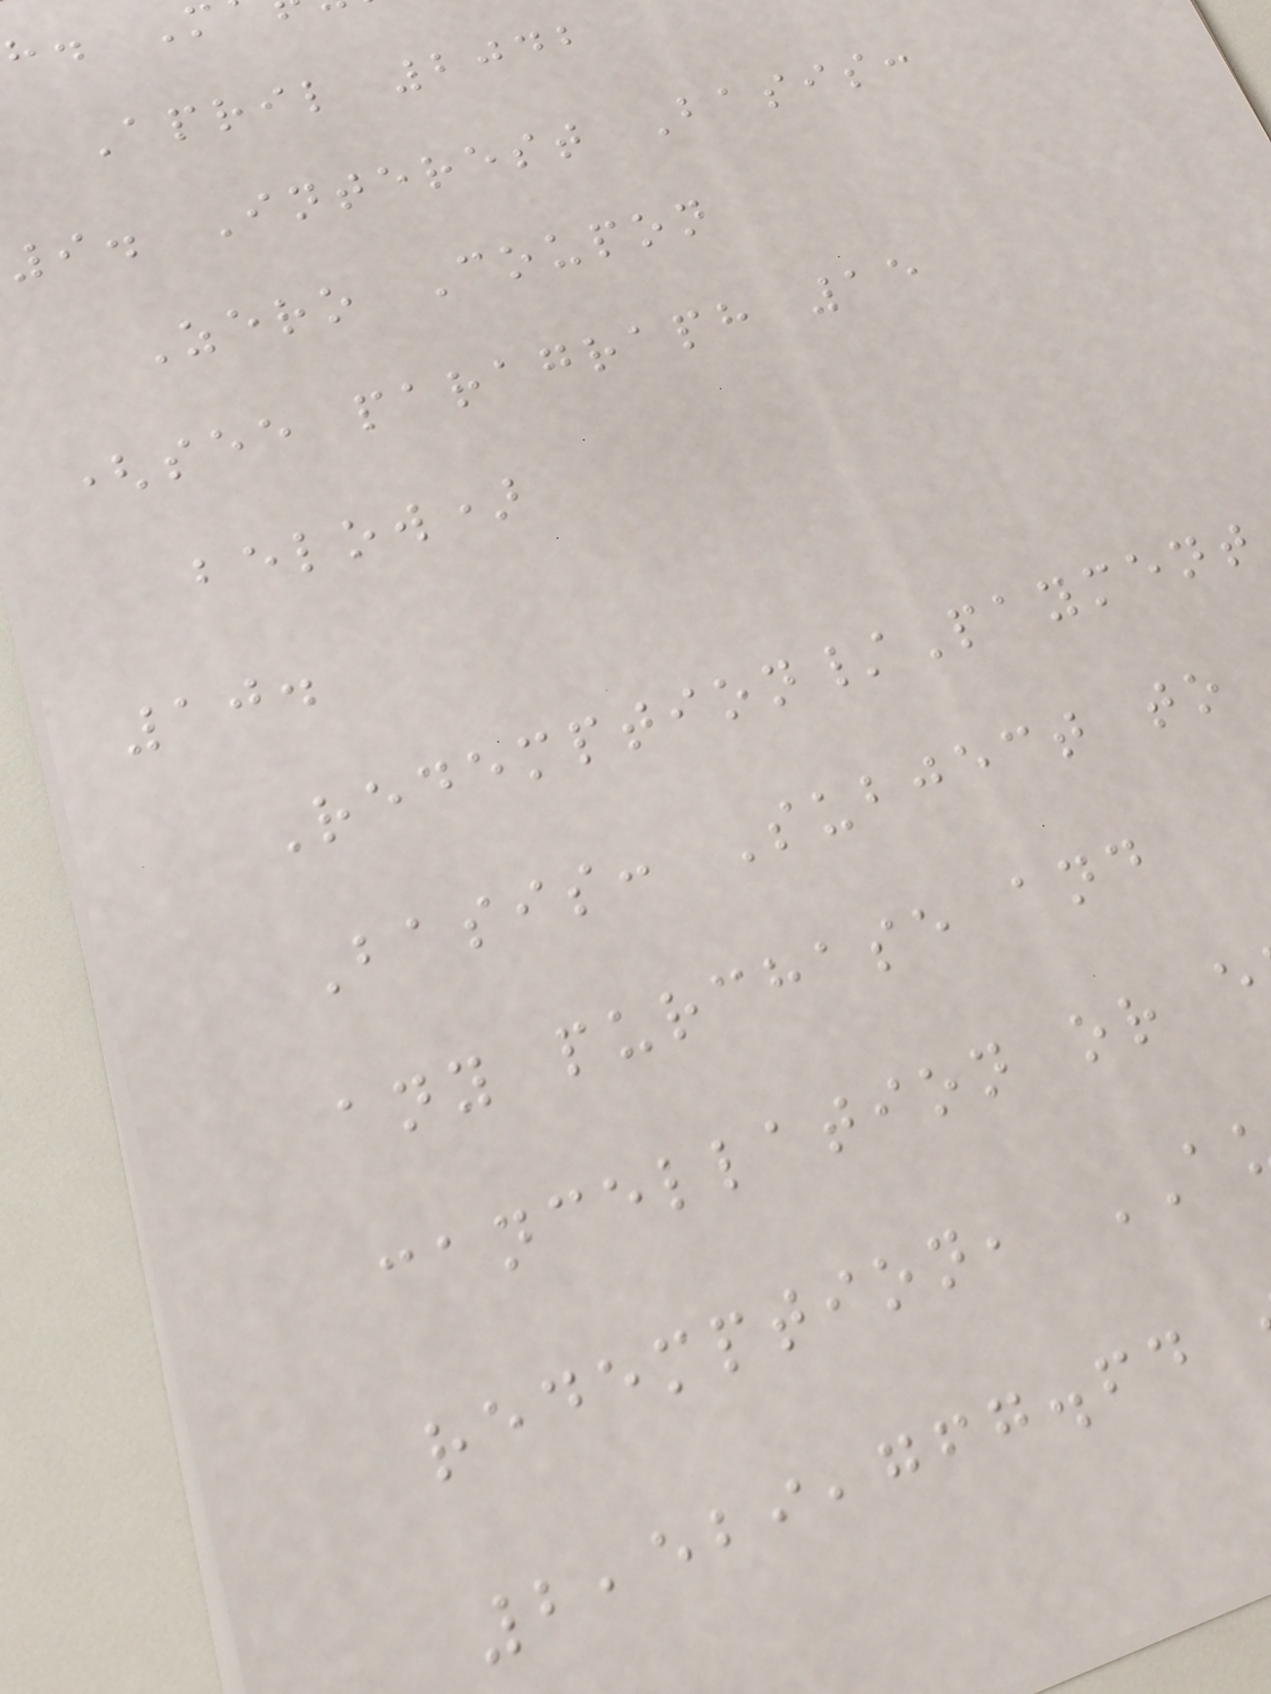April 2042
9. Interest Basis:
Zero Coupon
(see paragraph 15
below)
10.
Redemption/Payment
Basis: Subject to
any purchase and
cancellation or e
redemption,
2,529,767.64
